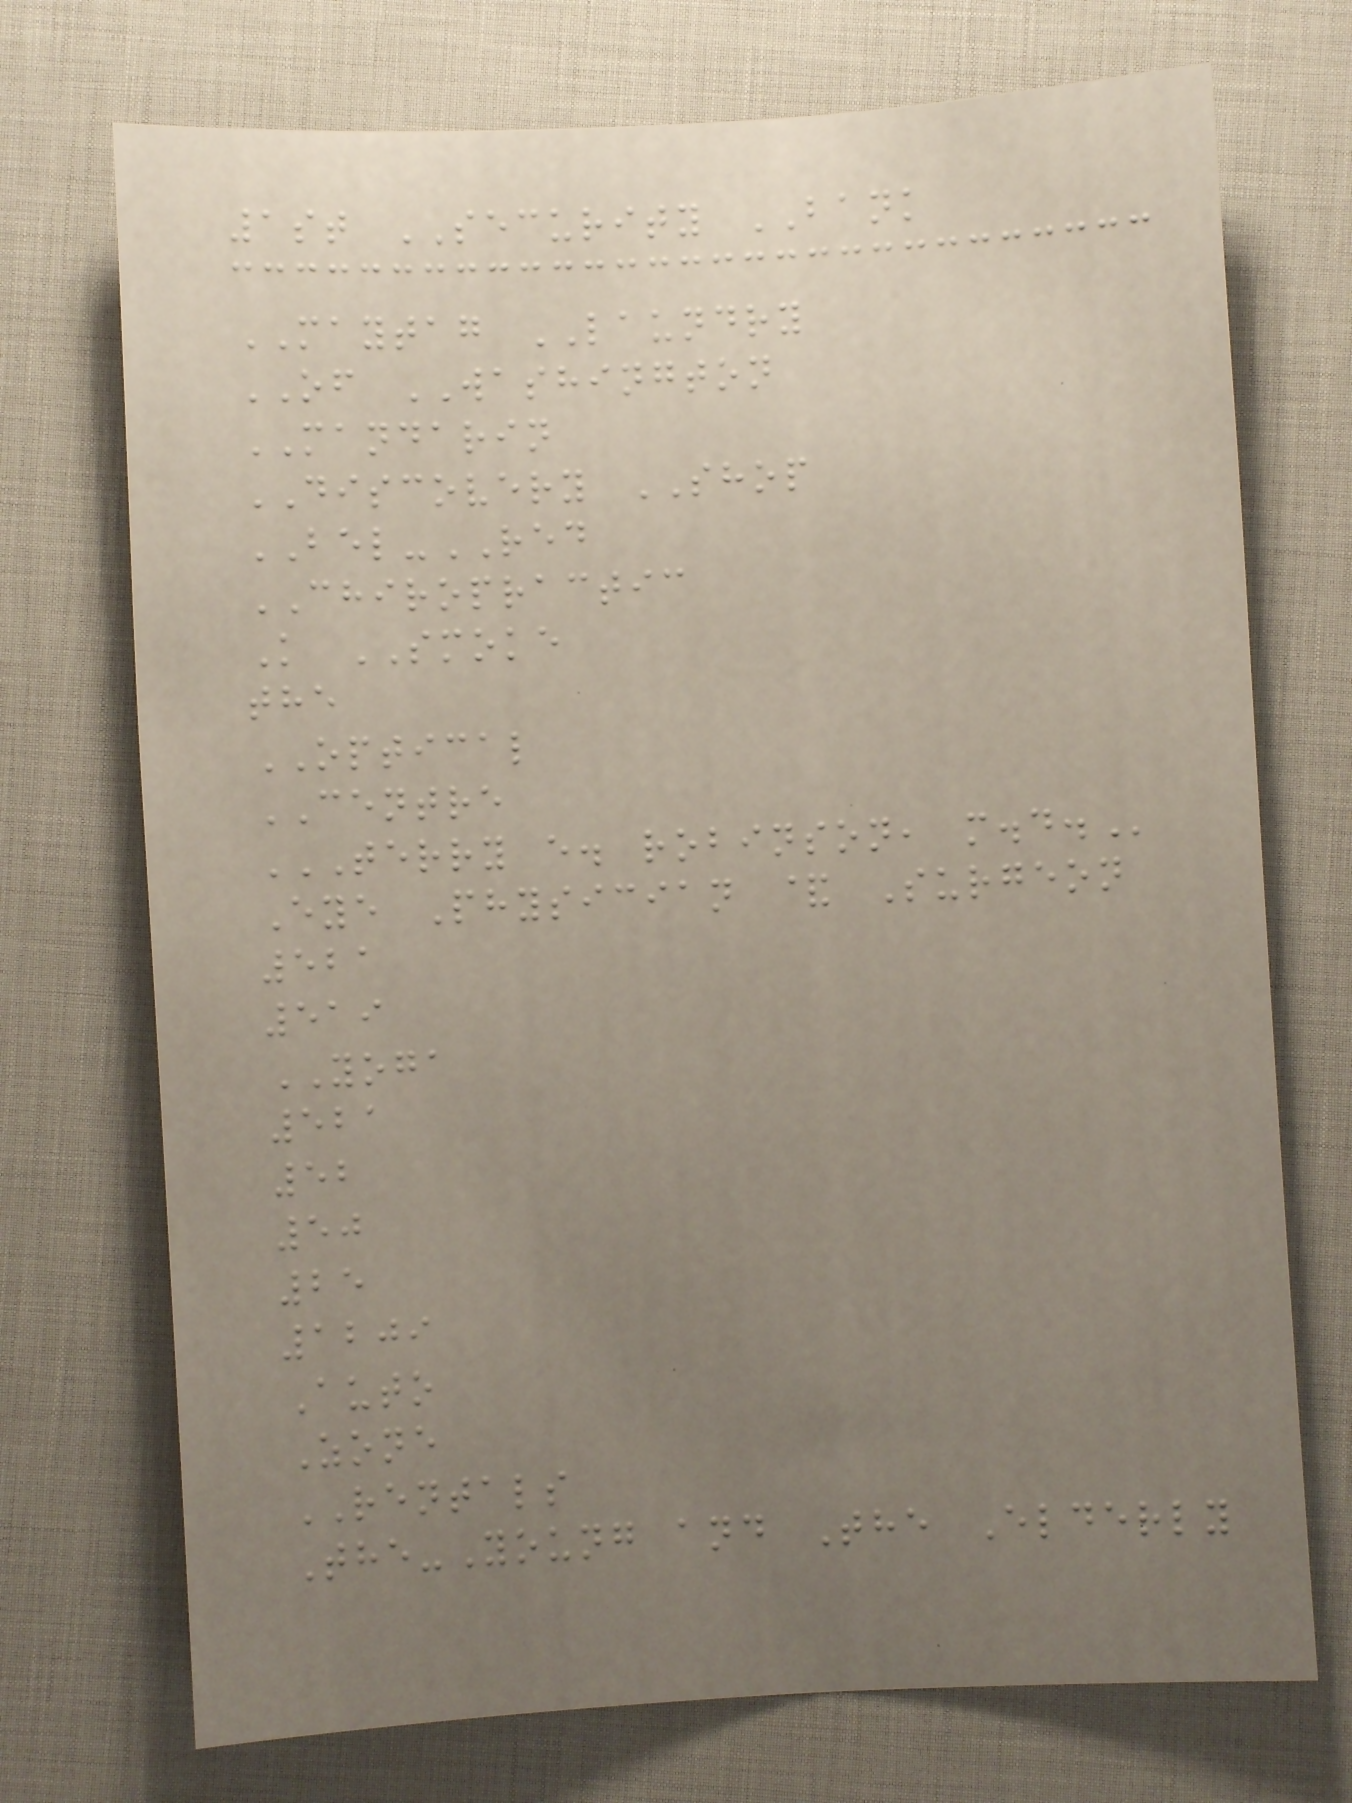1st SECURITY BANK
MAYTAG LAUNDRY
OF WASHINGTON
MANDARIN
DISCOVERY SHOP
BEL-RED
CHIROPRACTIC
K SMOKE
the
OPTICAL
CENTRE
TERRY E. ROBINSON, M.D.
Eye Physician & Surgeon
521
519
YOGA
521
52
50
25
1209
Auto
Zone
RENTALS
The-Young and The Elderly
